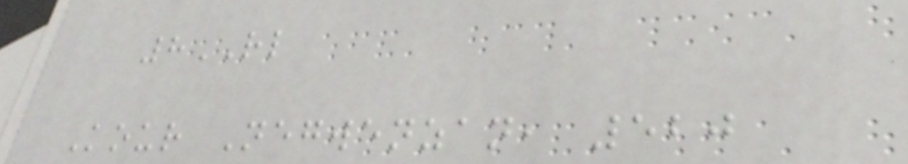8RL
Kour Negwenzan, 520
